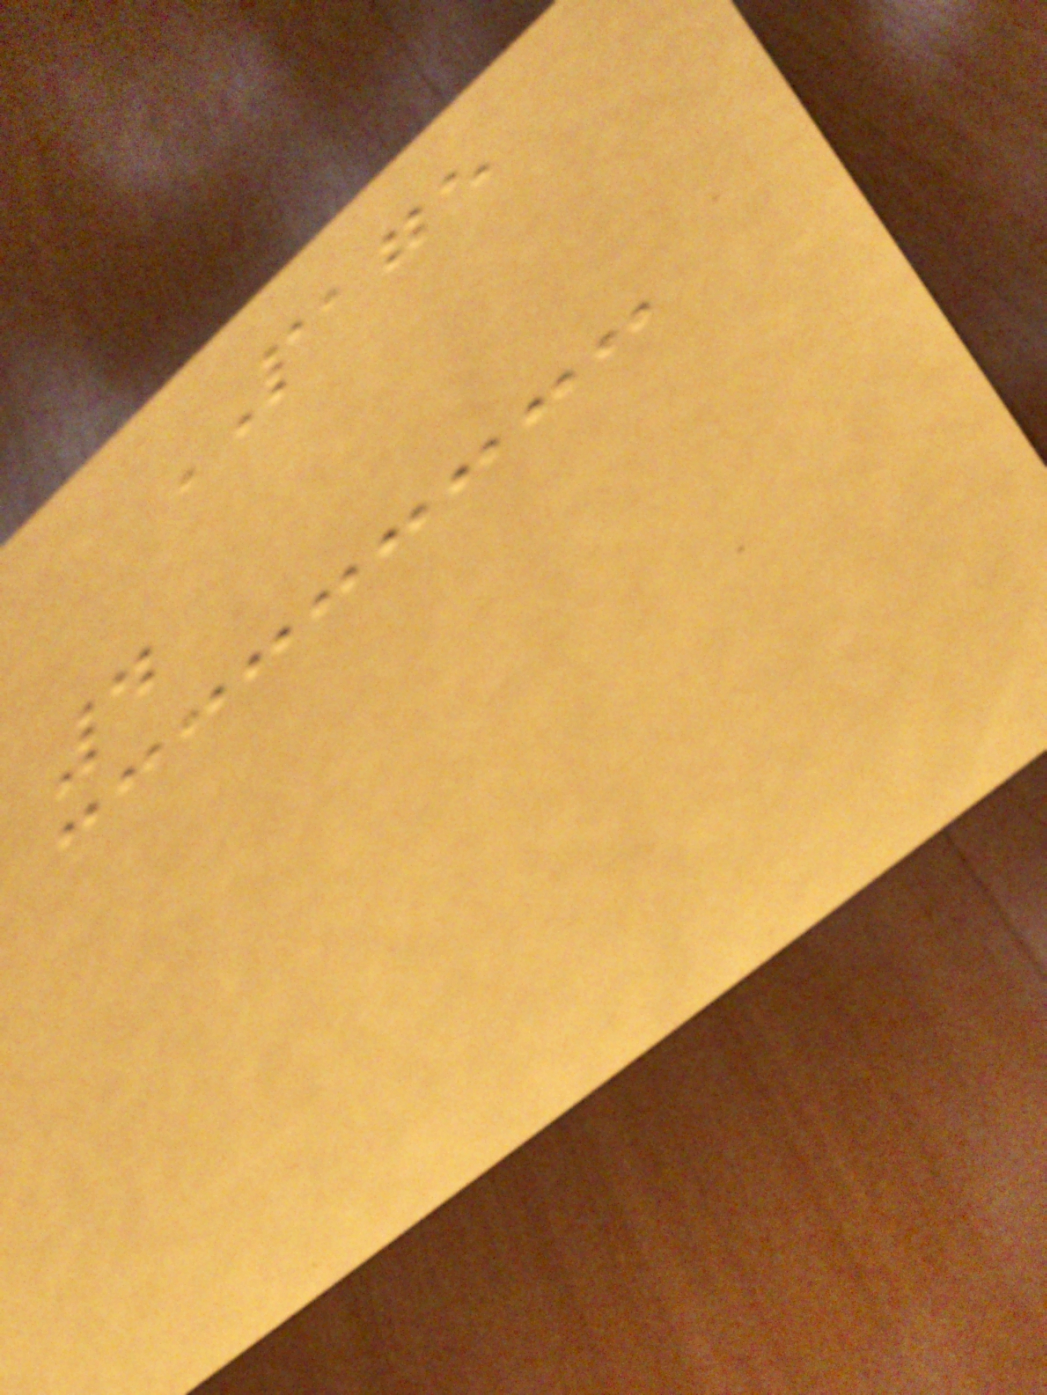PAGE
4
